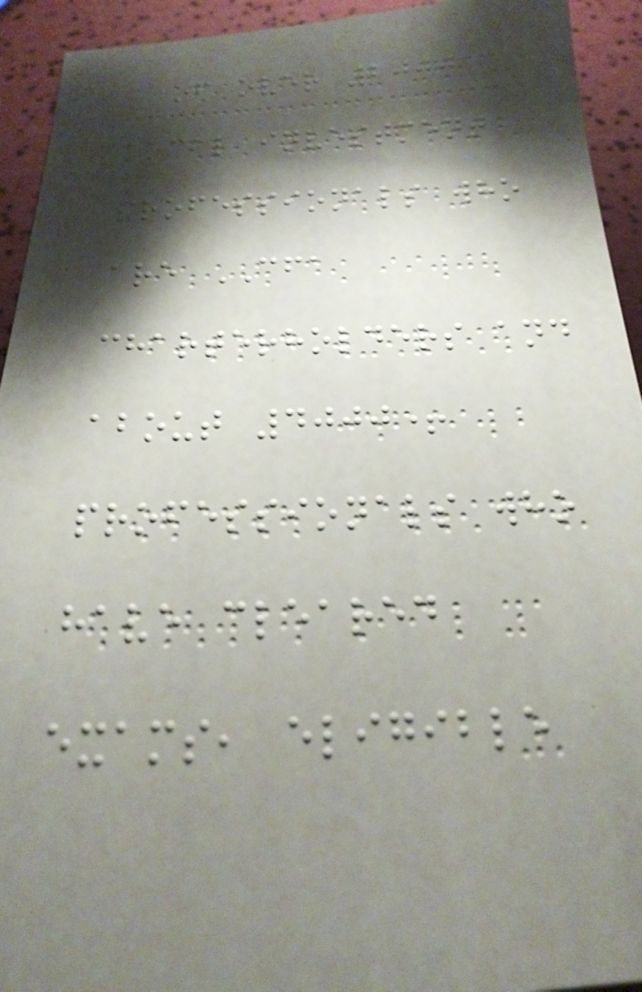of over 2000
local investment
professionals who
are CFA
charterholders and
about 4000+
professionals who
have cleared
exams, eligible
